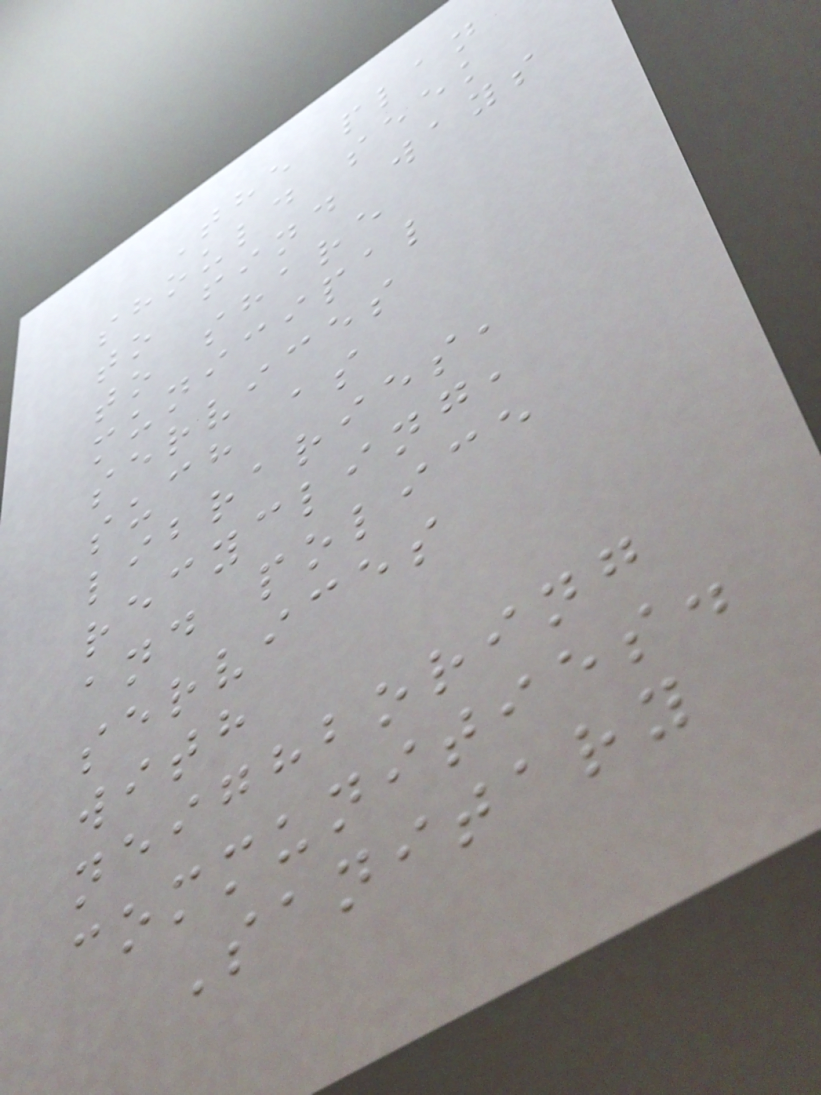The plan
should seek
to find ways
to share
municipal
services
such as
libraries,
recycling,
and police
services
with
neighboring
communities.
Sanitary
